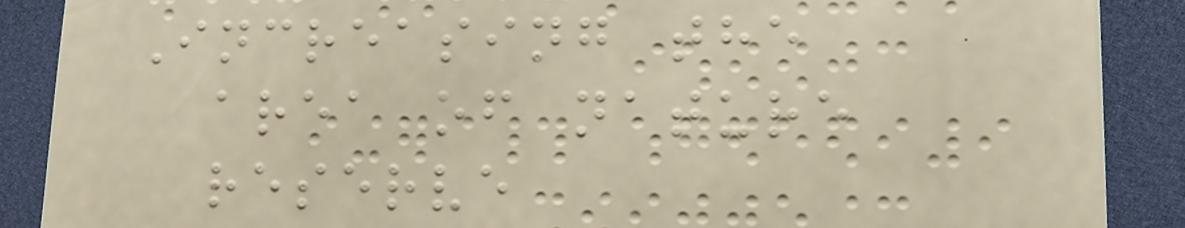Increasing the
area of nature
reserve
